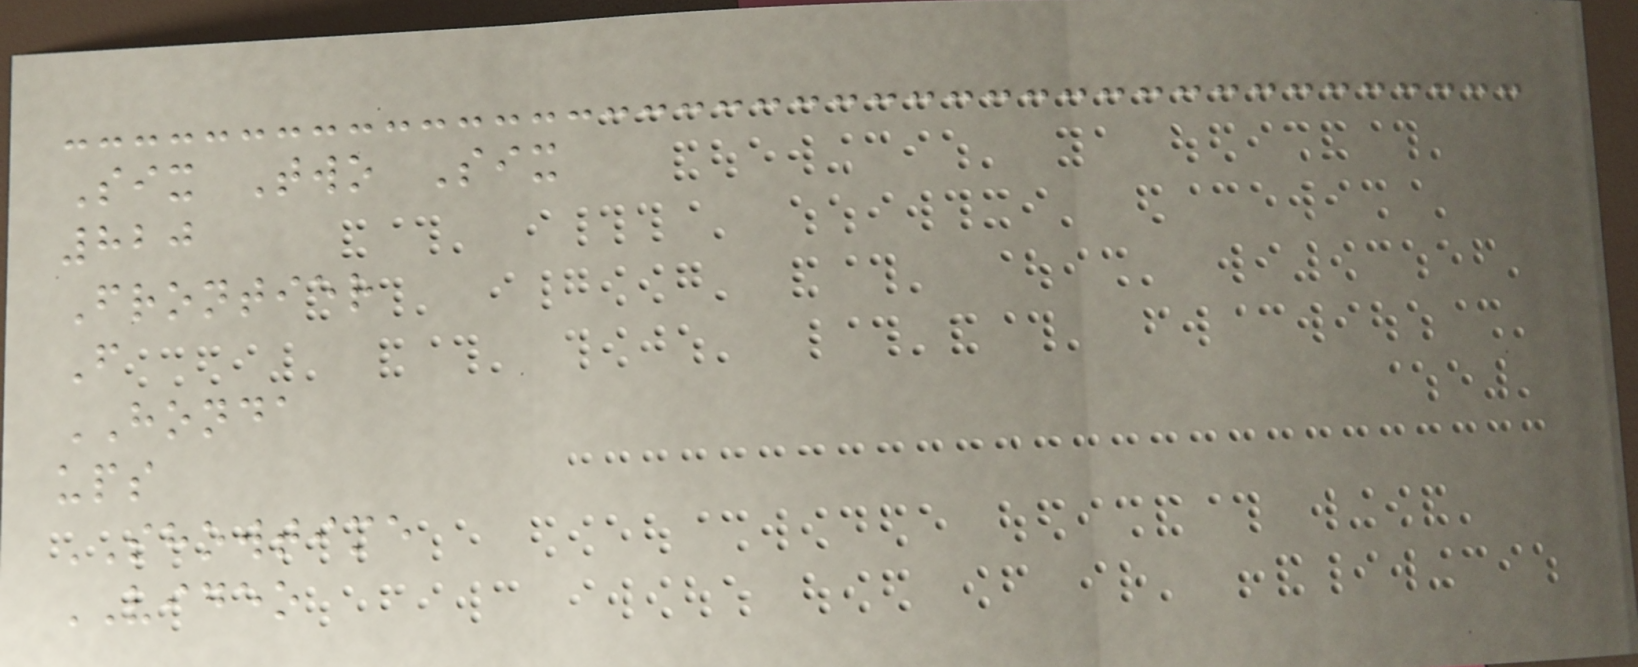Six Two Six
820
Frontier
F
HONDA
ups
SHOWTIME
VIDEO
